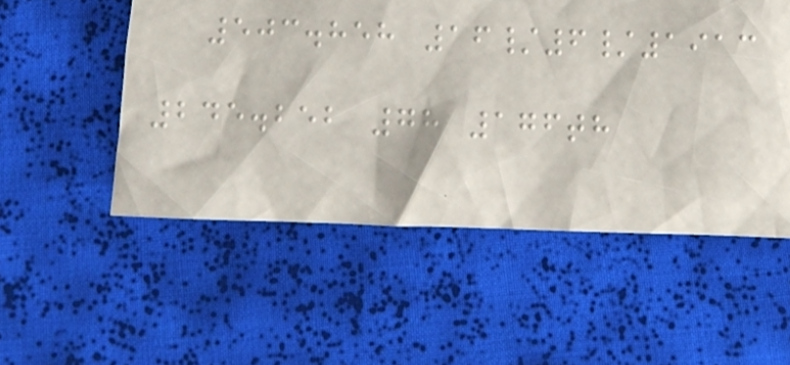503.858 16/6/1913
245.252 78 176th
